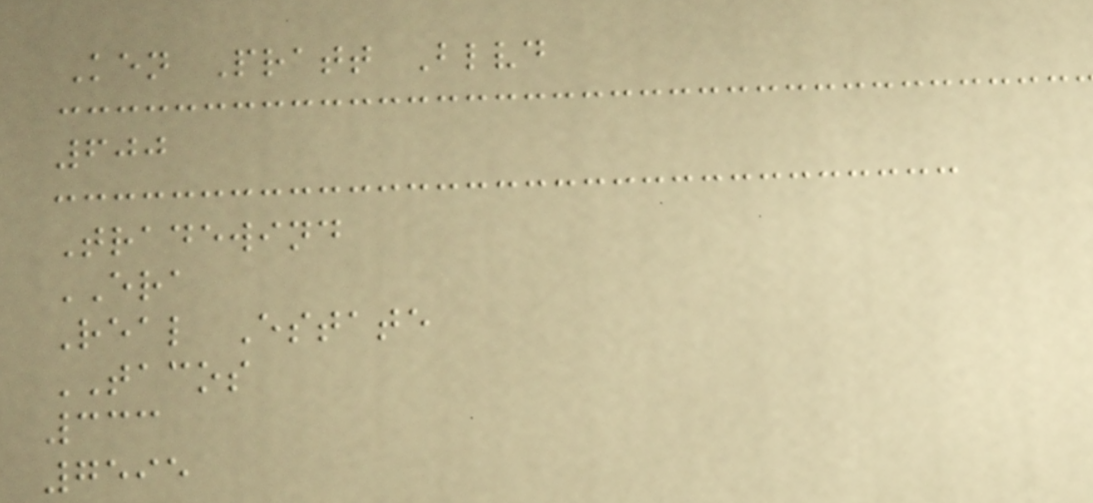Ken Pratt Blvd
600
Tradewind
ERA
Real Estate
TACOS
333
7595
